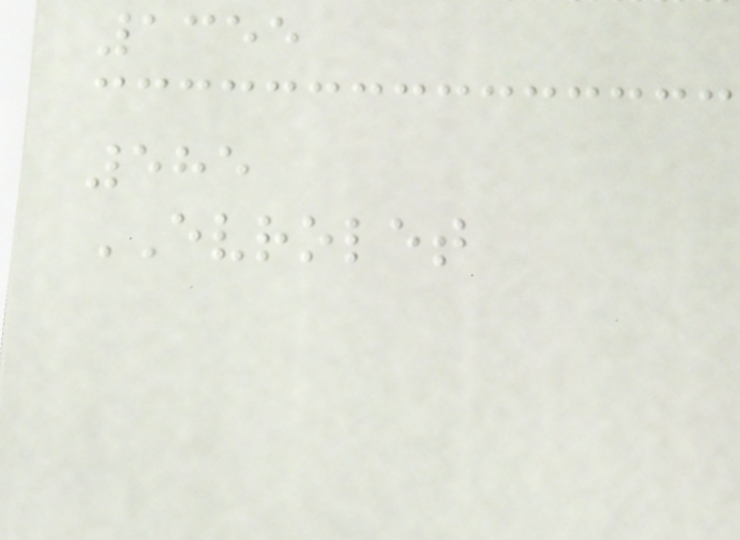1355
585
EVROLET
